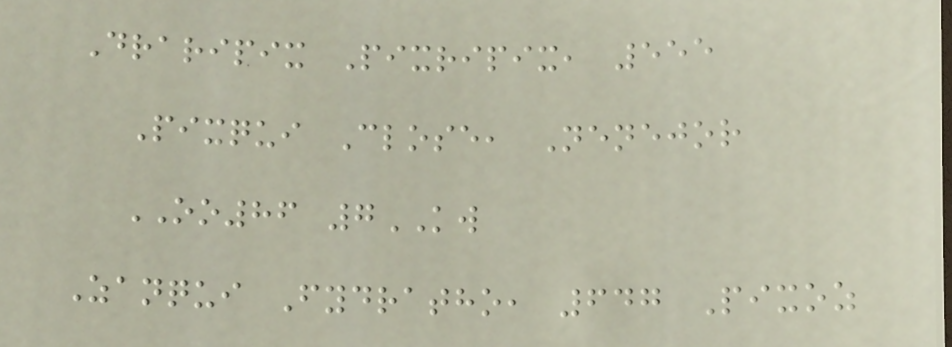Draripix Pixripix, 555
Pixqui Close, Nenejor
OO86 7KW
Zanqui Fydratho, 647 Pixoz
